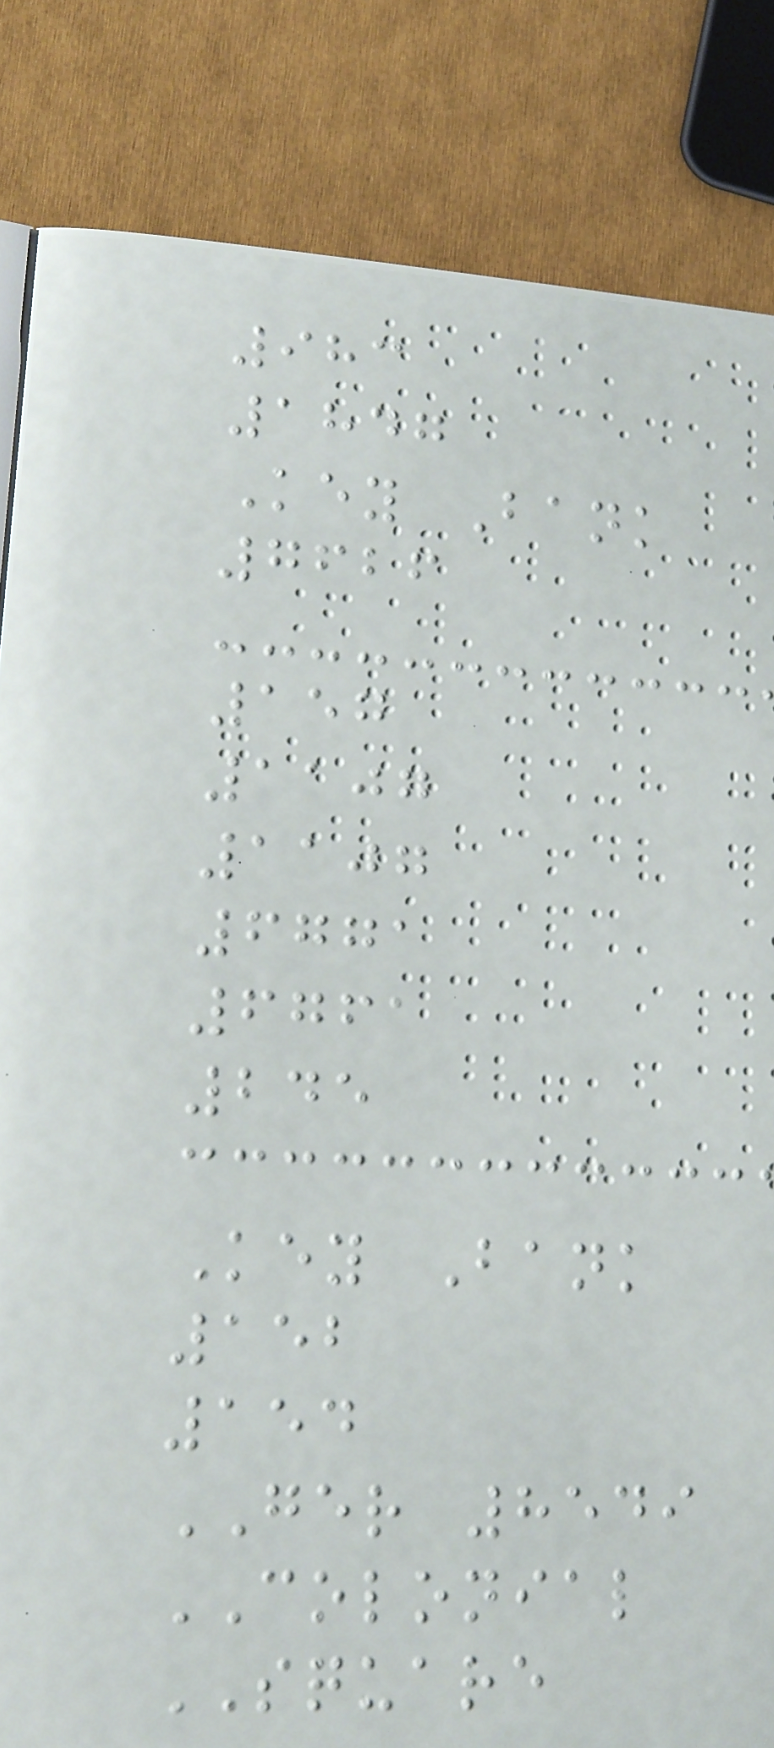983
1847
Key Bank
7626
157
1107
1107
6771
6761
245
Key Bank
152
154
GER 8549
COLONIAL
SQUARE
